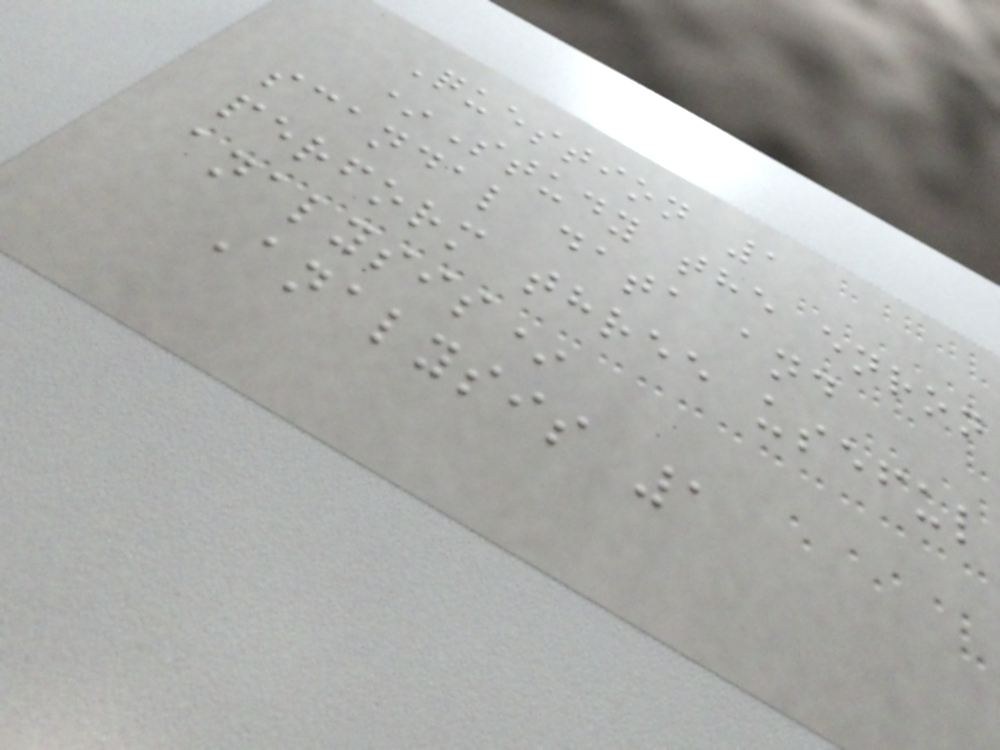Question 1
*Study the enron
scandal data and
perform three useful
analysis*
Analysis 1
